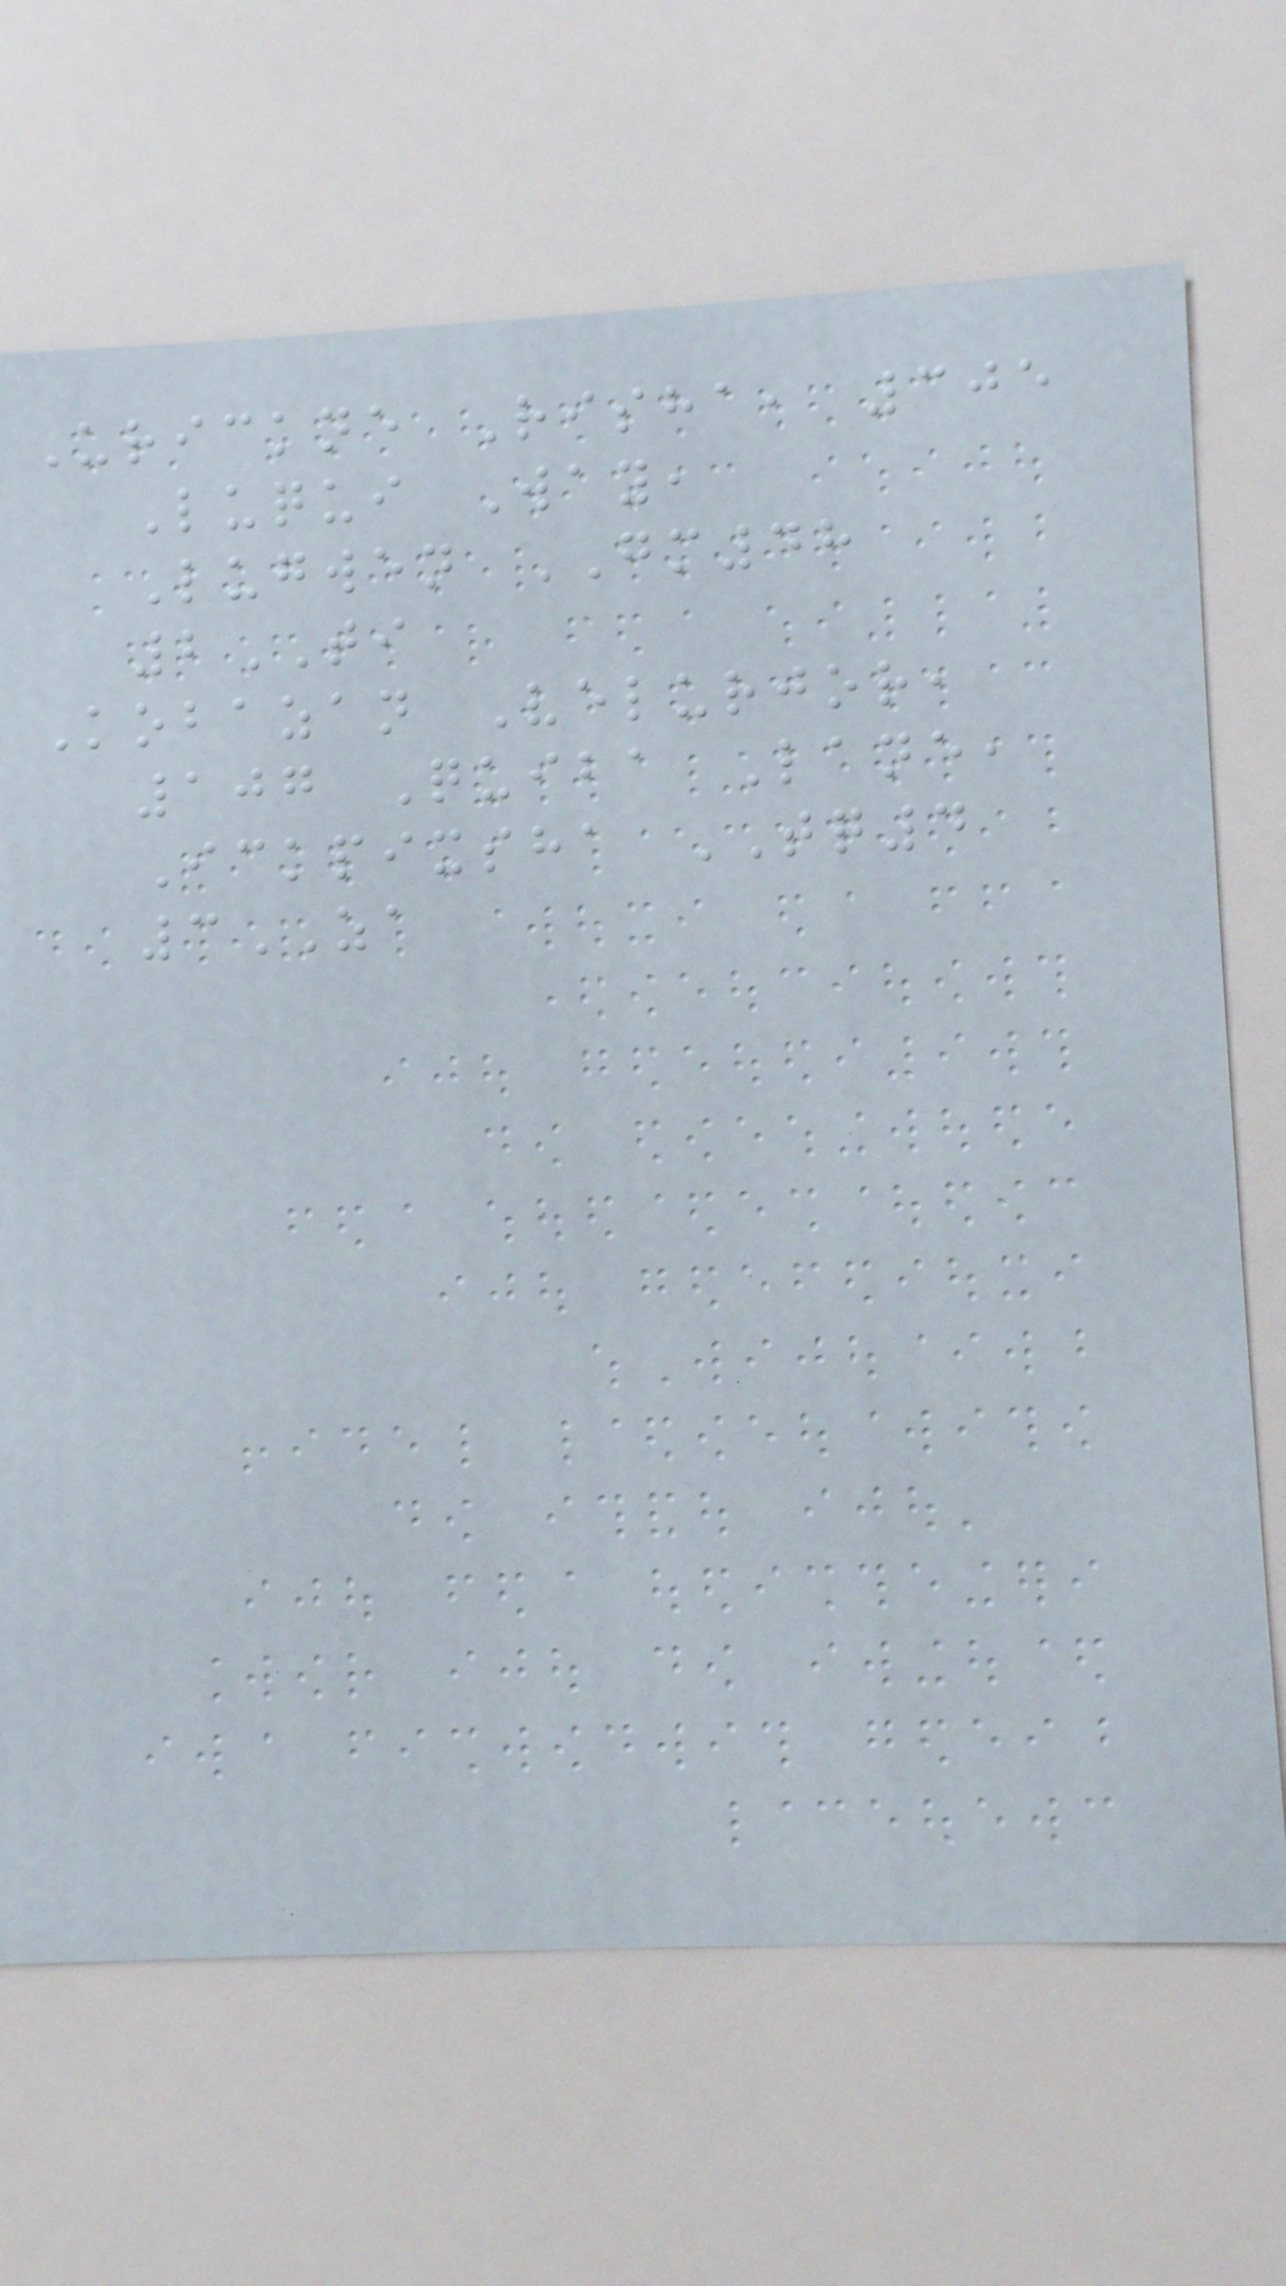Urickne Risha, 305
Luqui Way,
Lugwen GM48
2TI
Kobazan Velurjor,
107 Quiba Lane,
Ickpixsha TQ4
3ZA
